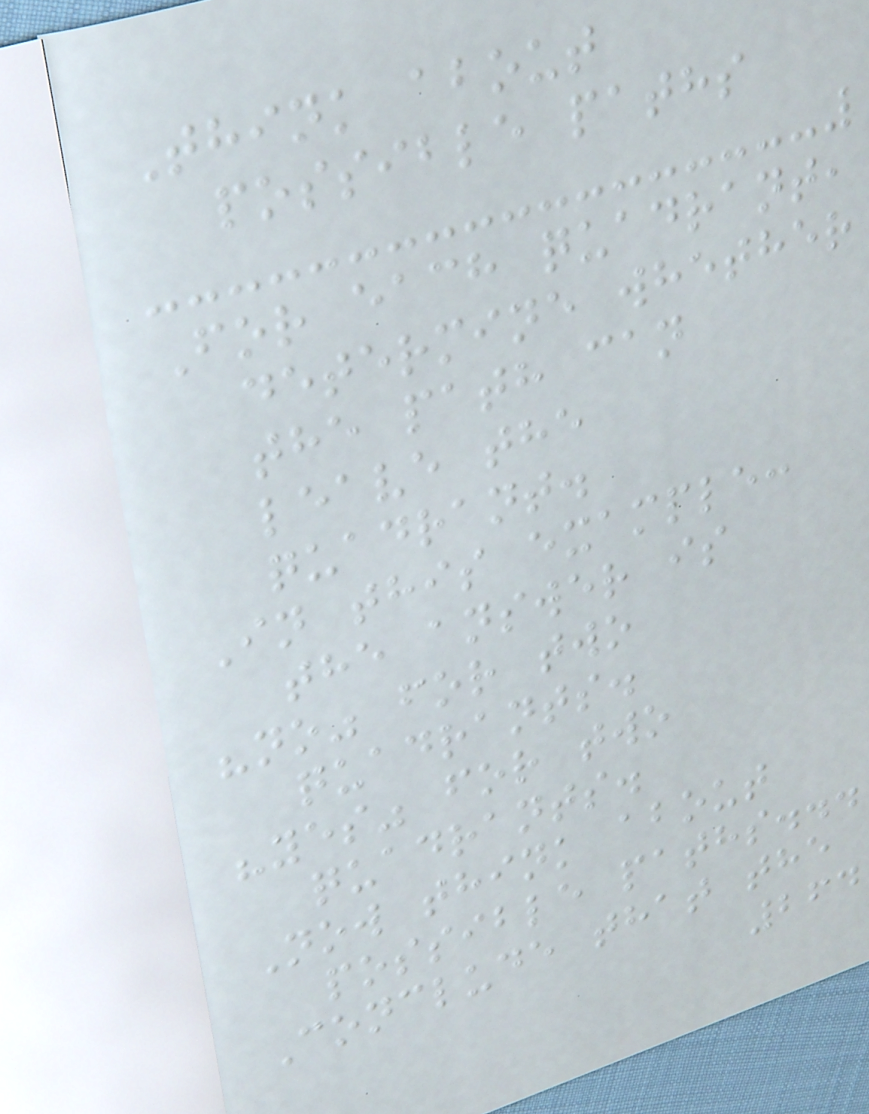Think about
possible paths
For each quadrant,
determine whether
the path can
leave the
quadrant.
In this example:
the answer is
"no" for two
quadrants.
"yes" for two
quadrants.
Now think about
possible paths...
Conclude that the
264
